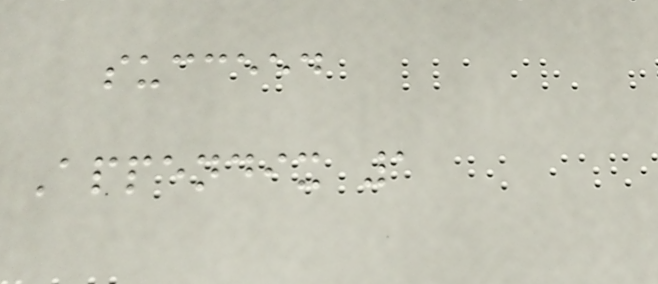succeed
Appendix 1
